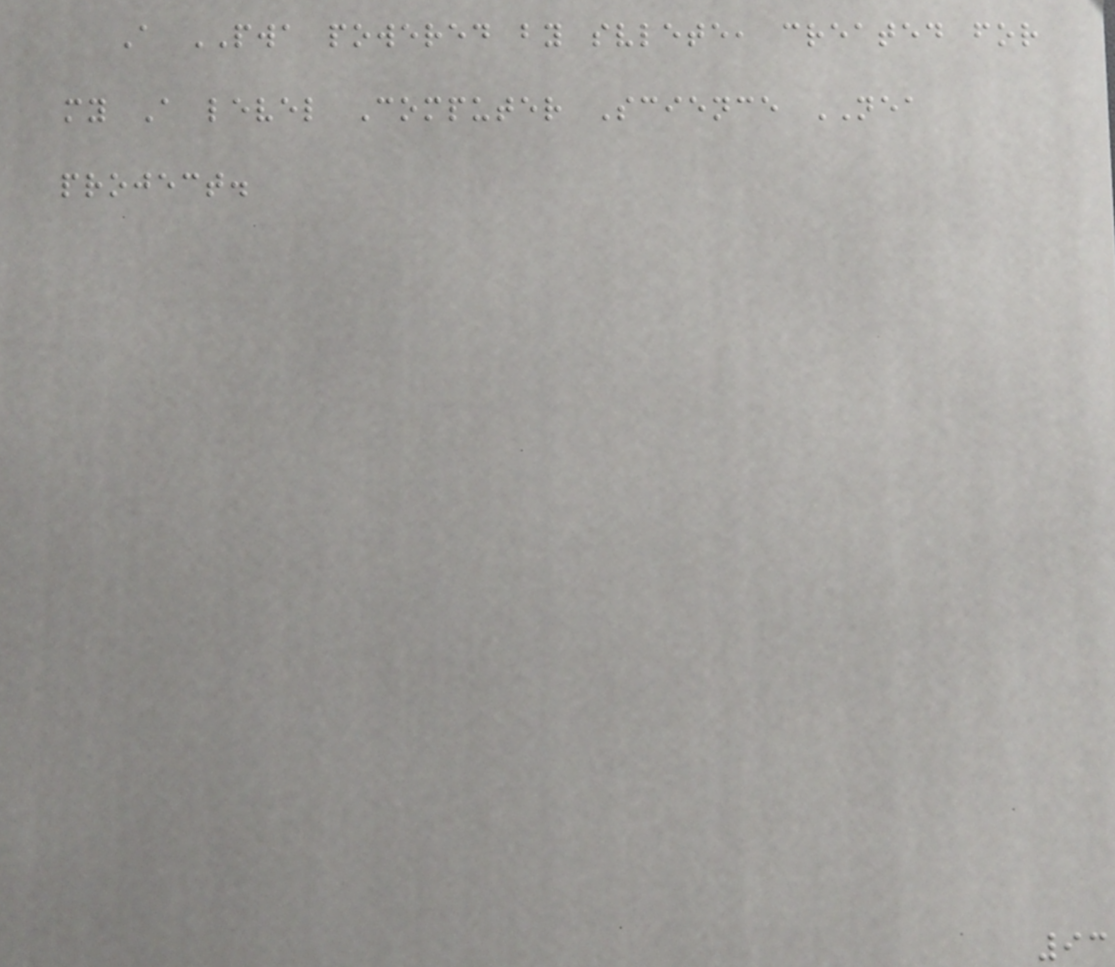A PWA powered by svlete, created for
my A level Computer Science NEA
project.
93
